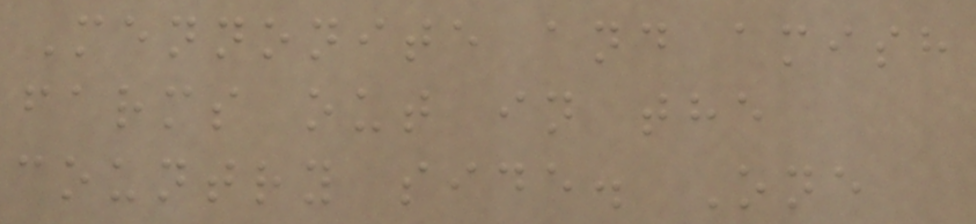Mennonite and amish
farms out in the
country side. One
